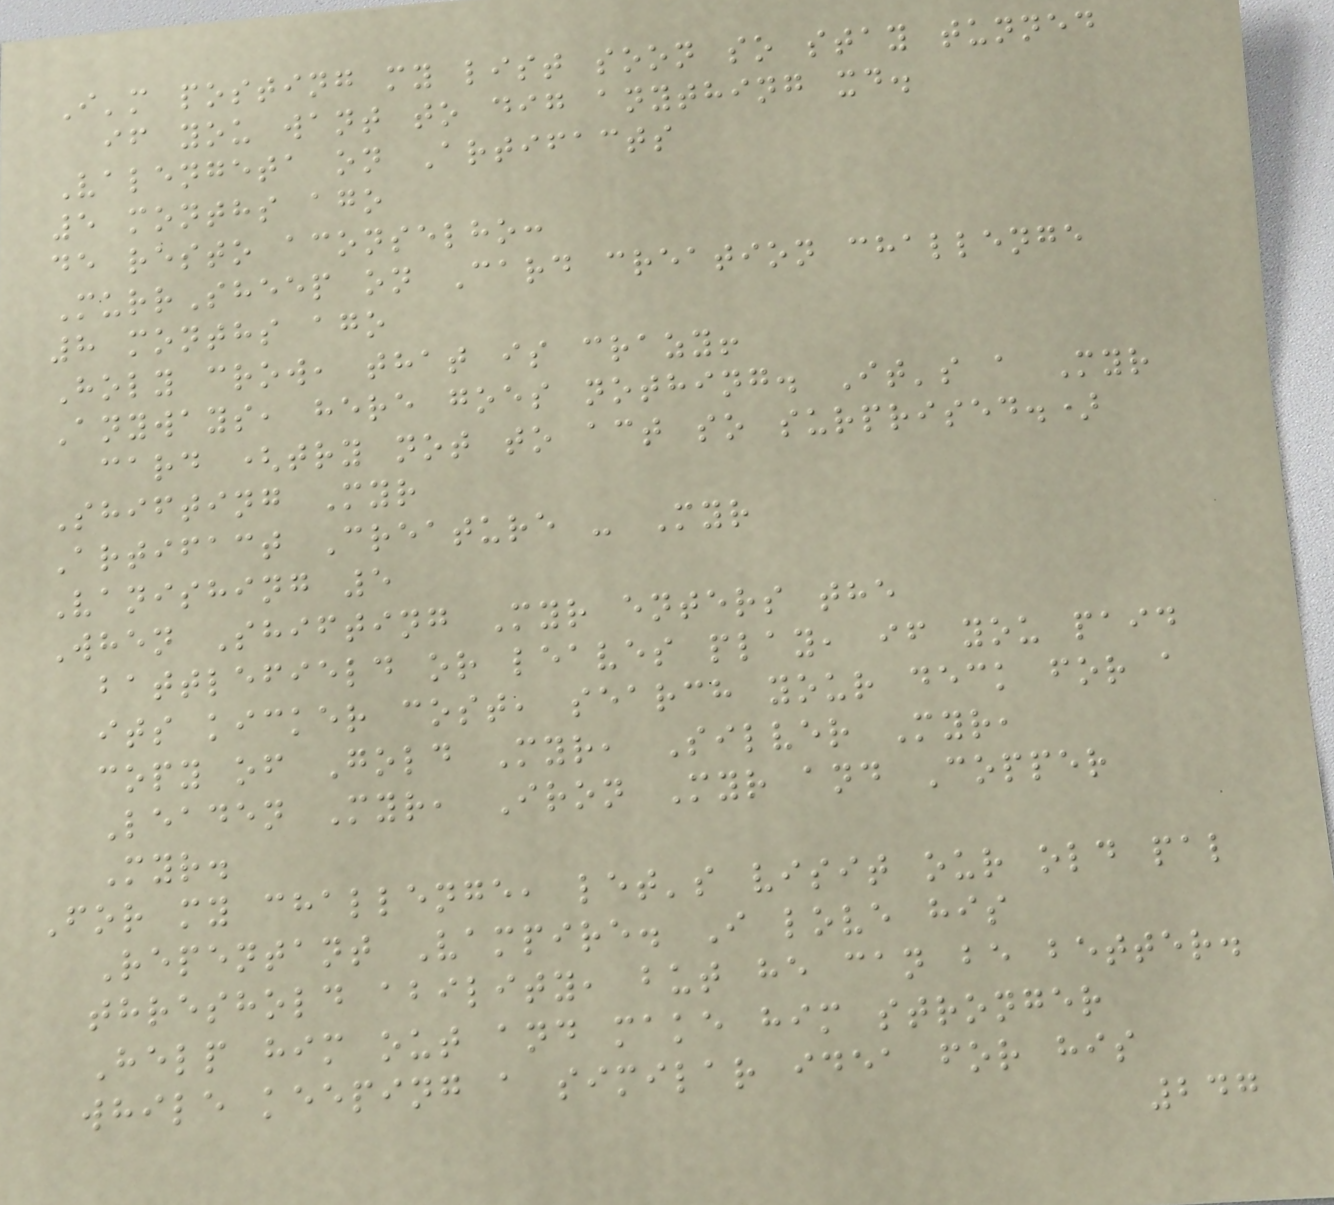I'm posting my list soon so stay tunned
if you want to dig anything xd.
Valengeta on Artifacts
5 months ago
de resto aconselho:
MurrSheep on Card creation challenge
8 months ago
Holy crow, that is crazy!
Anyways, here goes nothing. It's a Myr
card (try not to act so surprised.)
Shifting Myr
Artifact Creature - Myr
Vanishing 5
When Shifting Myr enters the
battlefield or leaves play, if you paid
its kicker cost, search your deck for a
copy of Gold Myr, Silver Myr,
Leaden Myr, Iron Myr and Copper
Myr.
For my challenge, let's visit our old pal
Repentant Vampire. I love his
threshold ability, but he can be better.
Help him out and make him stronger
while keeping a similar idea for his
247
